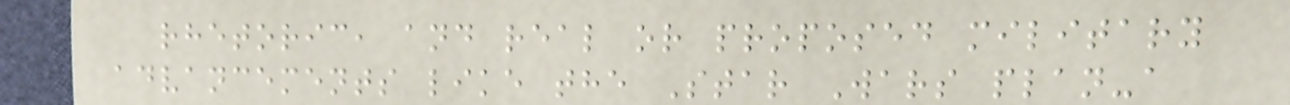rhetoric, and real or proposed military
advancements like the Star Wars plan-a
